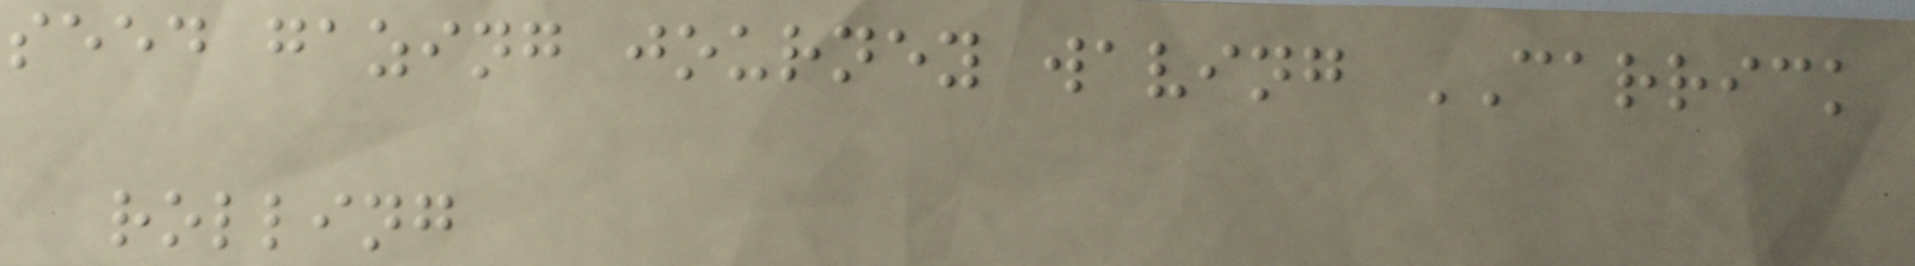seed gazing journey waving CARRICK
rolling
